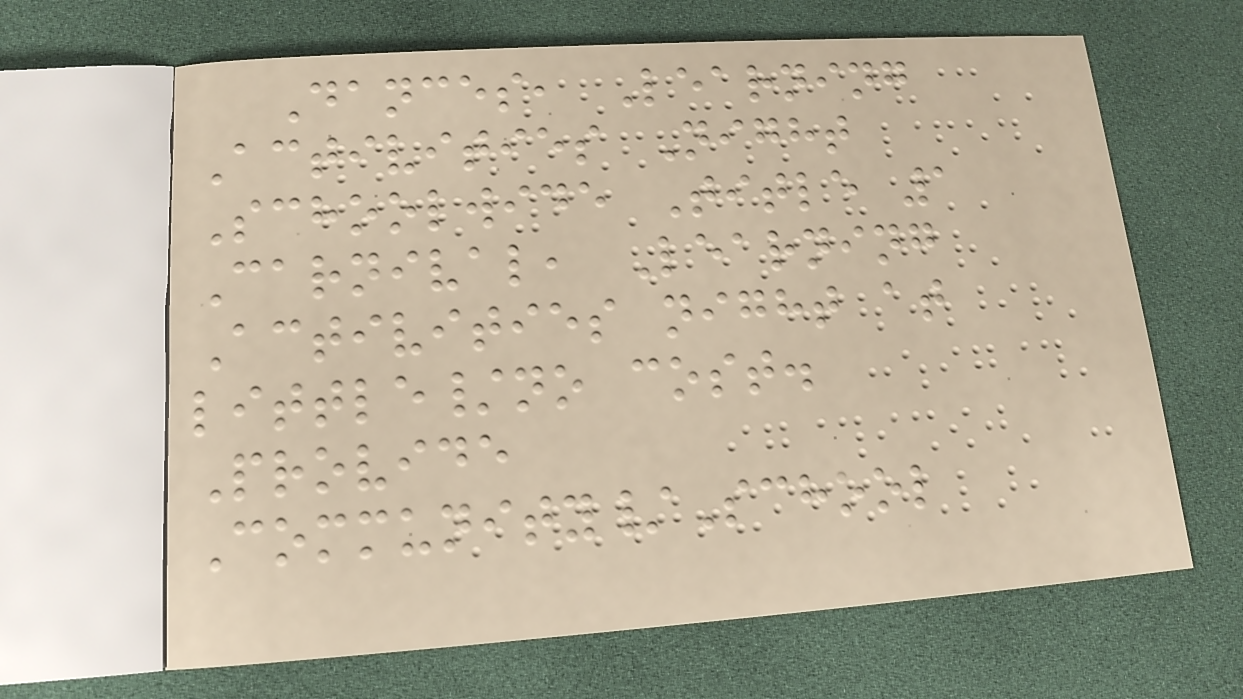Dances, Learning
Activities Night
Schoolwide Title 1
Carnival, Learning
Activities night at
little/no cost.
Provide
Community/School
